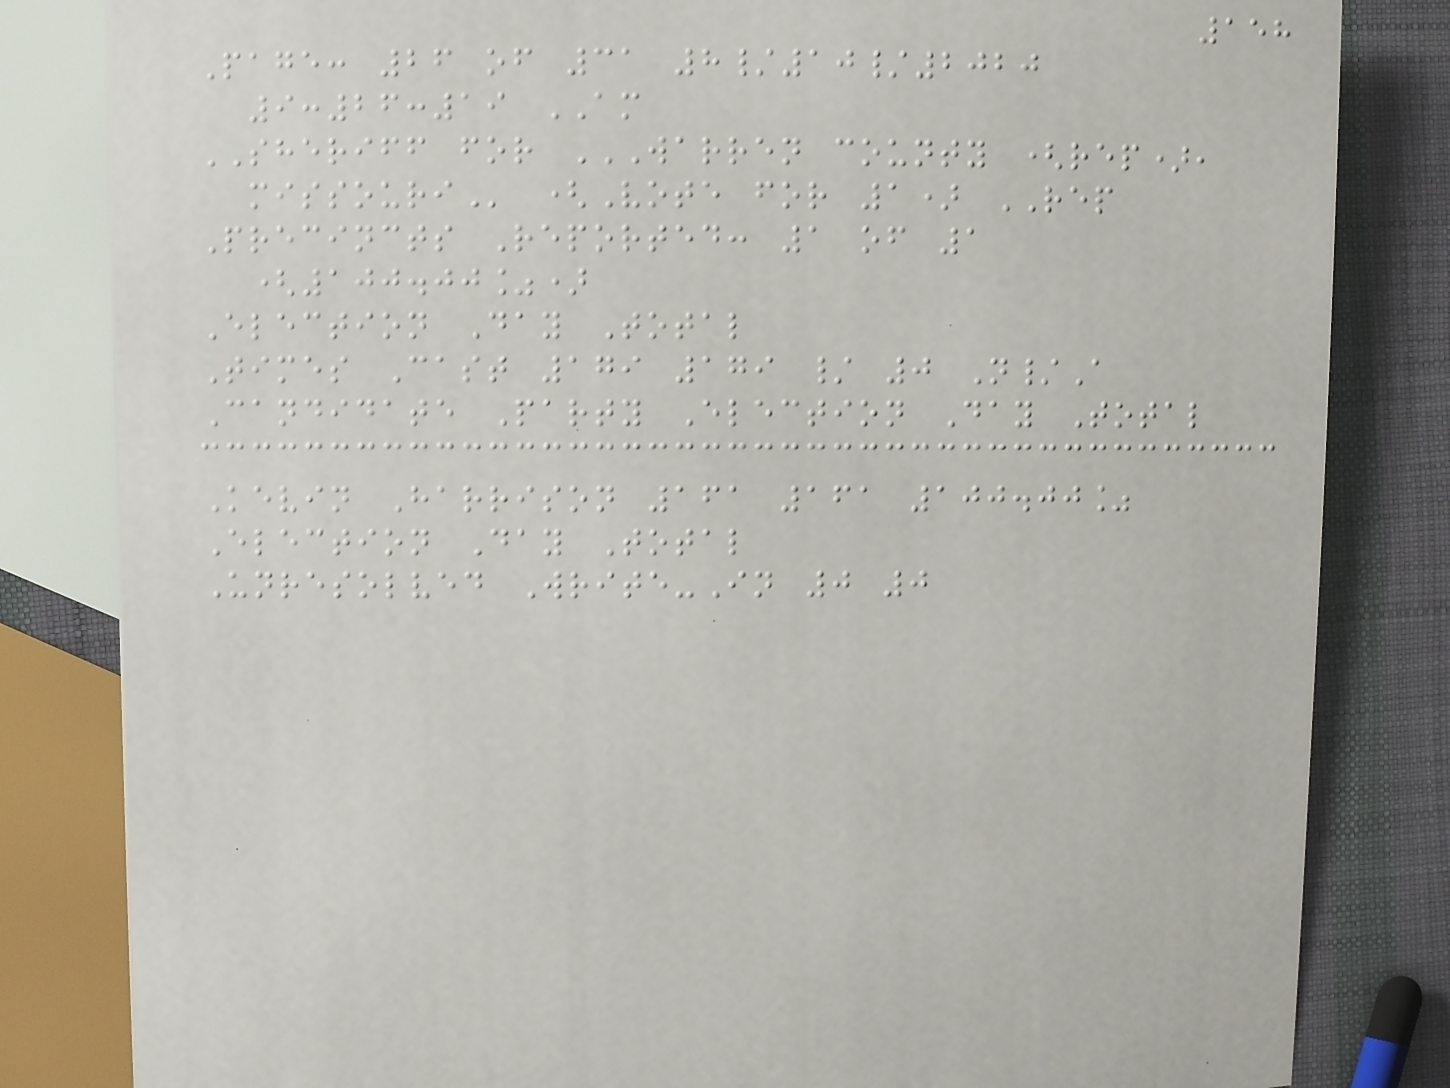158
Page: 26 of 31 8/10/2020
9:26:19 AM
SHERIFF for WARREN COUNTY (REP),
MISSOURI (Vote for 1) REP
Precincts Reported: 1 of 1
(100.00%)
Election Day Total
Times Cast 179 179 / 0 N/A
Candidate Party Election Day Total
Kevin Harrison 161 161 100.00%
Election Day Total
Unresolved Write-In 0 0
